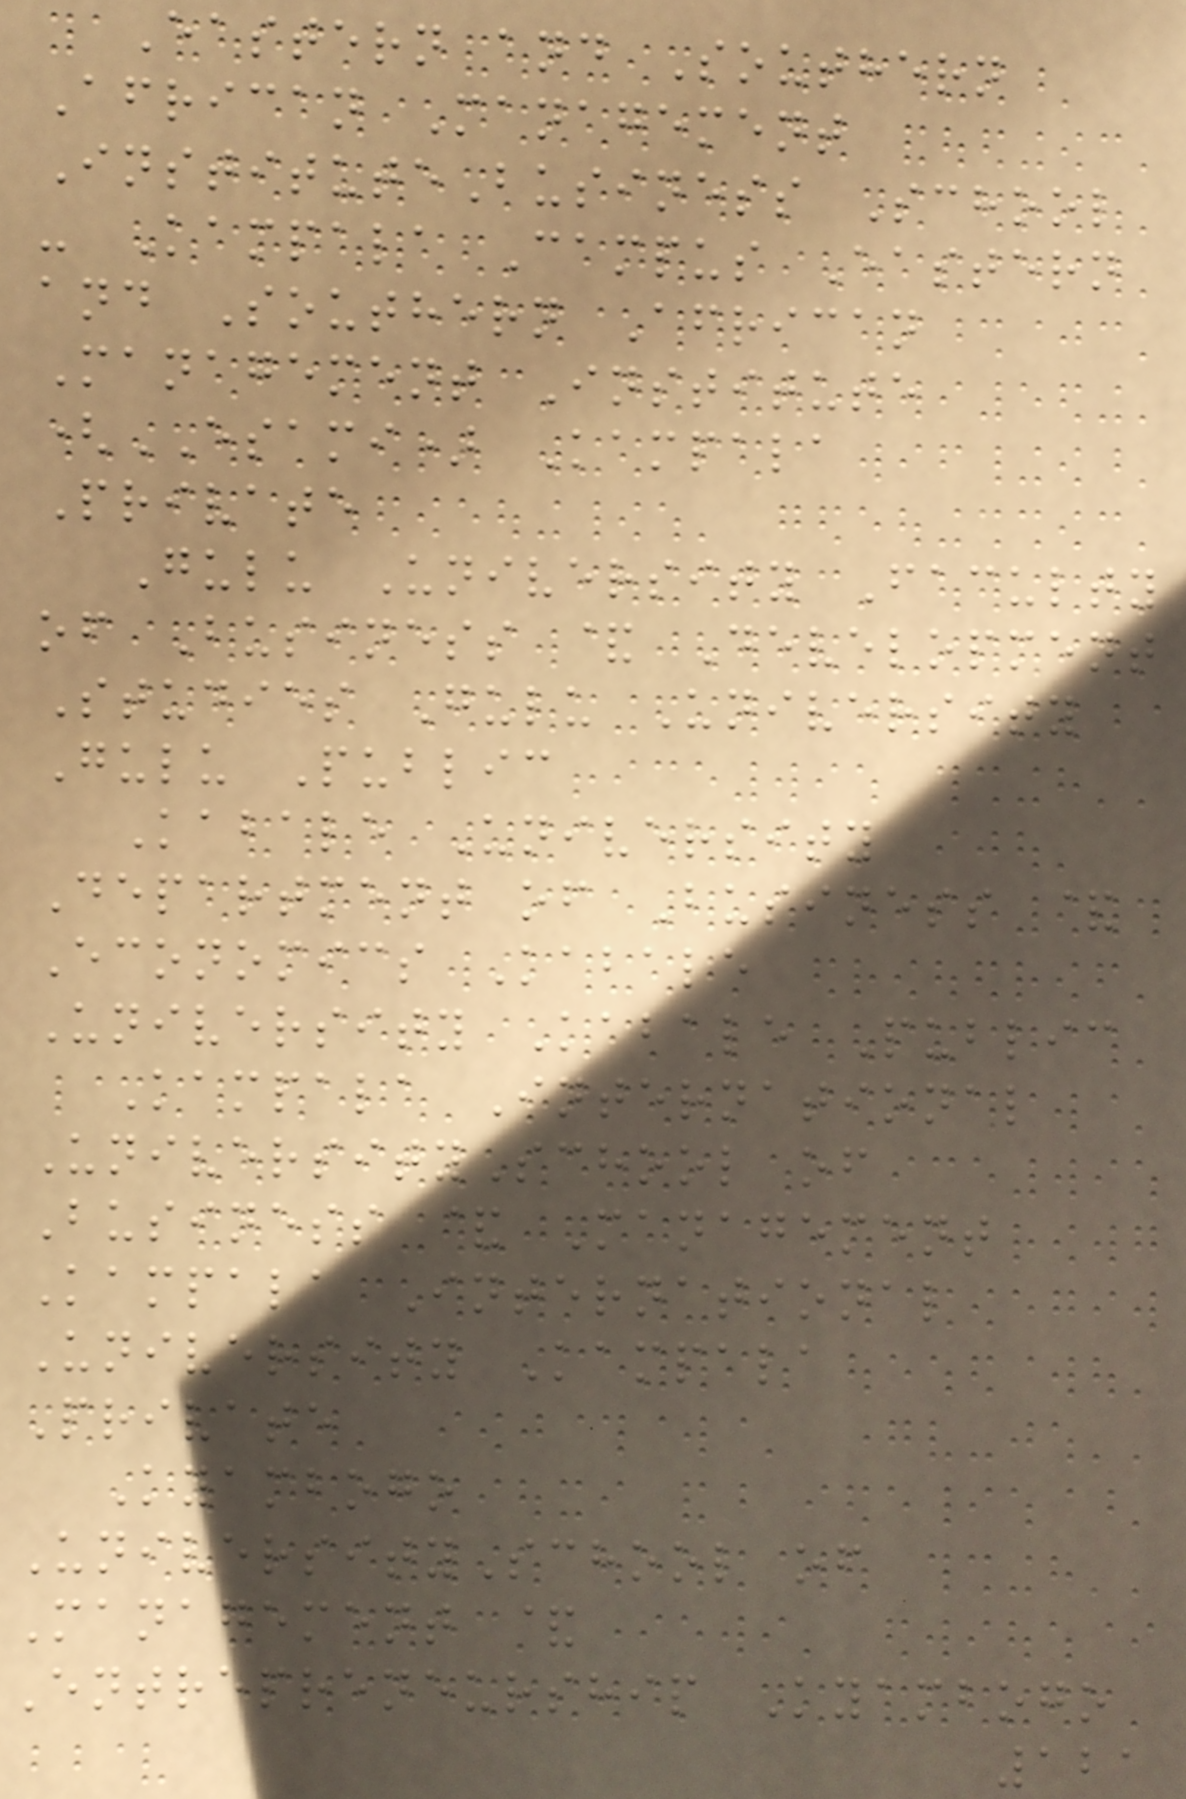Eastern and Southern
African Management
InstituteBusiness School
- Kampala Campus Eastern
and Southern African
Management Institute
(ESAMI) Kampala
Private
Gulu University Faculty
of Business & Development
Studies Gulu University
Gulu Public
Kabale University
Department of Business &
Economics Kabale
University Kabale Public
Kampala International
UniversitySchool of
Business & Management
Kampala International
University Kampala
Private
Kyambogo
UniversitySchool of
Management &
Entrepreneurship Kyambogo
121
